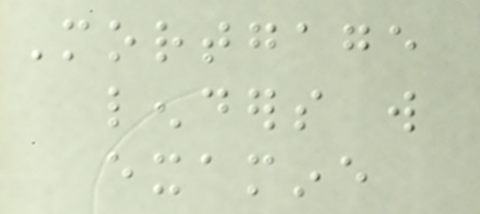Mortgage
lenders will
examine
